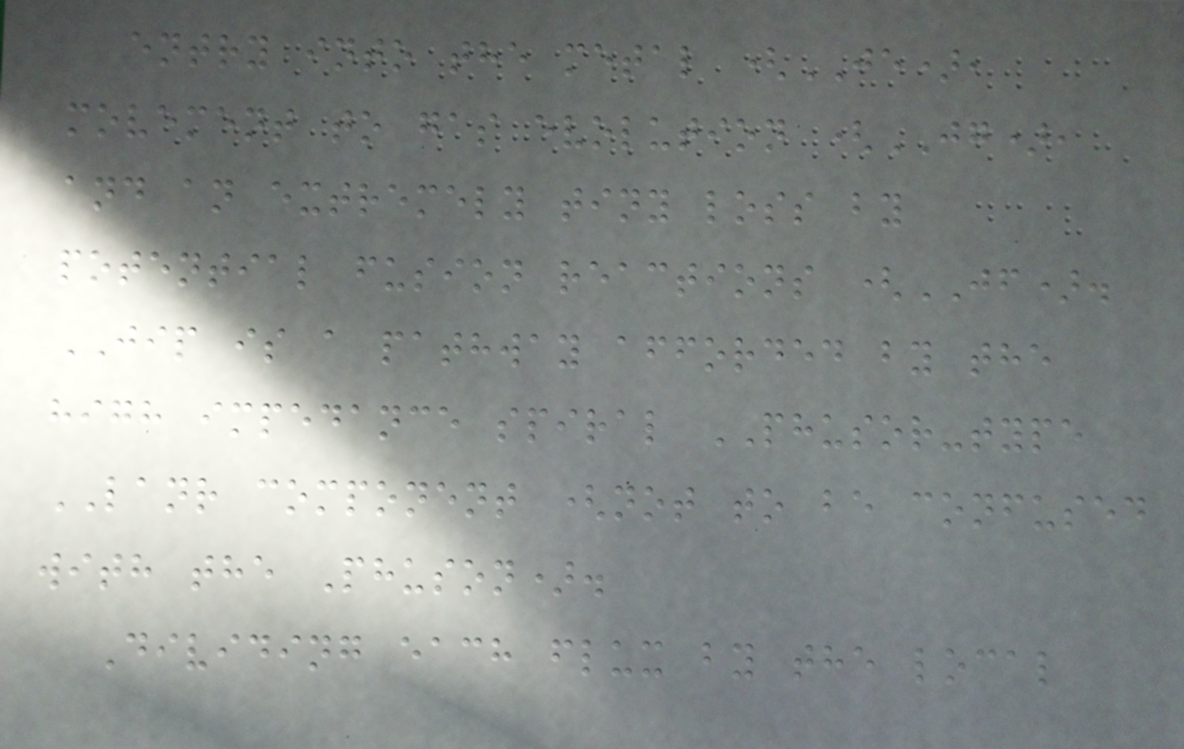entry into the metal (JE),
movement to gas evolution (JG),
and an extremely tiny loss by
potential fusion reactions (JF).
JIP is a pathway afforded by the
high impedance spiral PHUSOR-type
LANR component (not to be confused
with the Phuson).
Dividing each flux by the local
